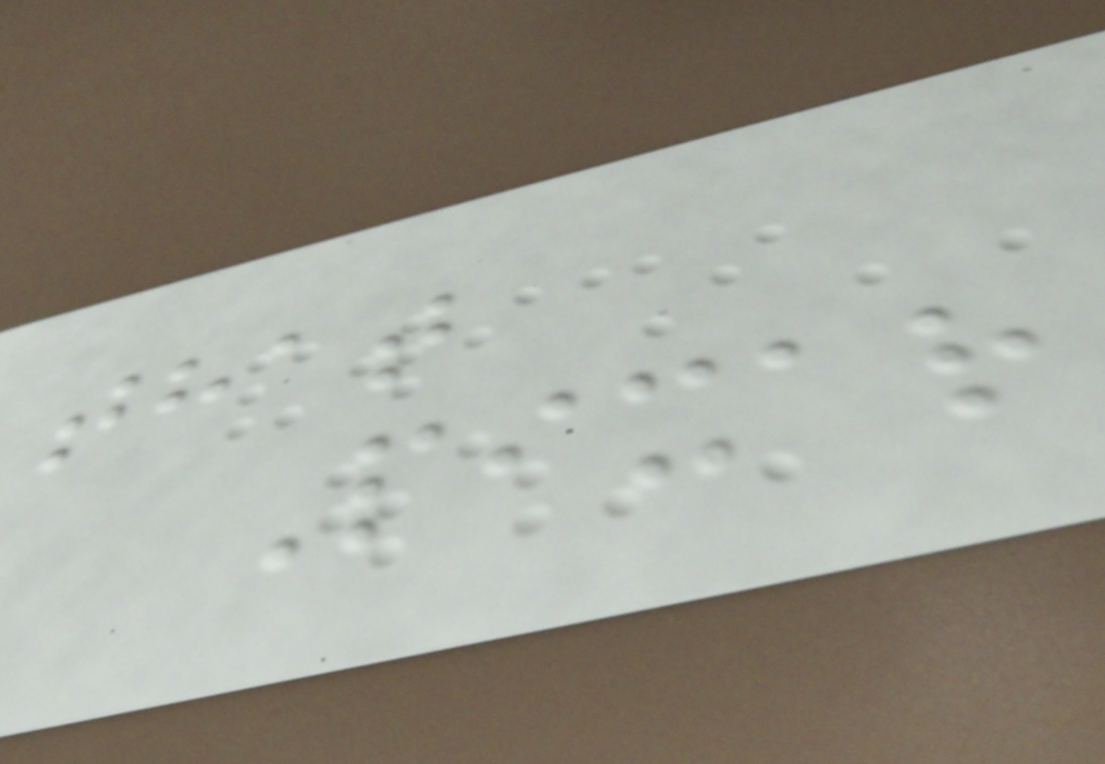that
Pixar
